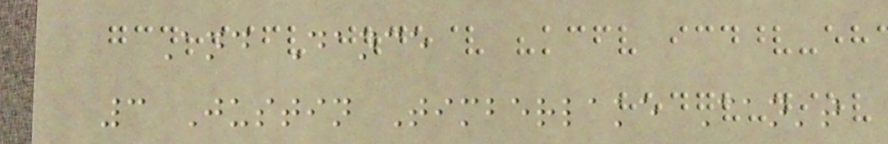And Dance
3 Justin Timberlake Can't
